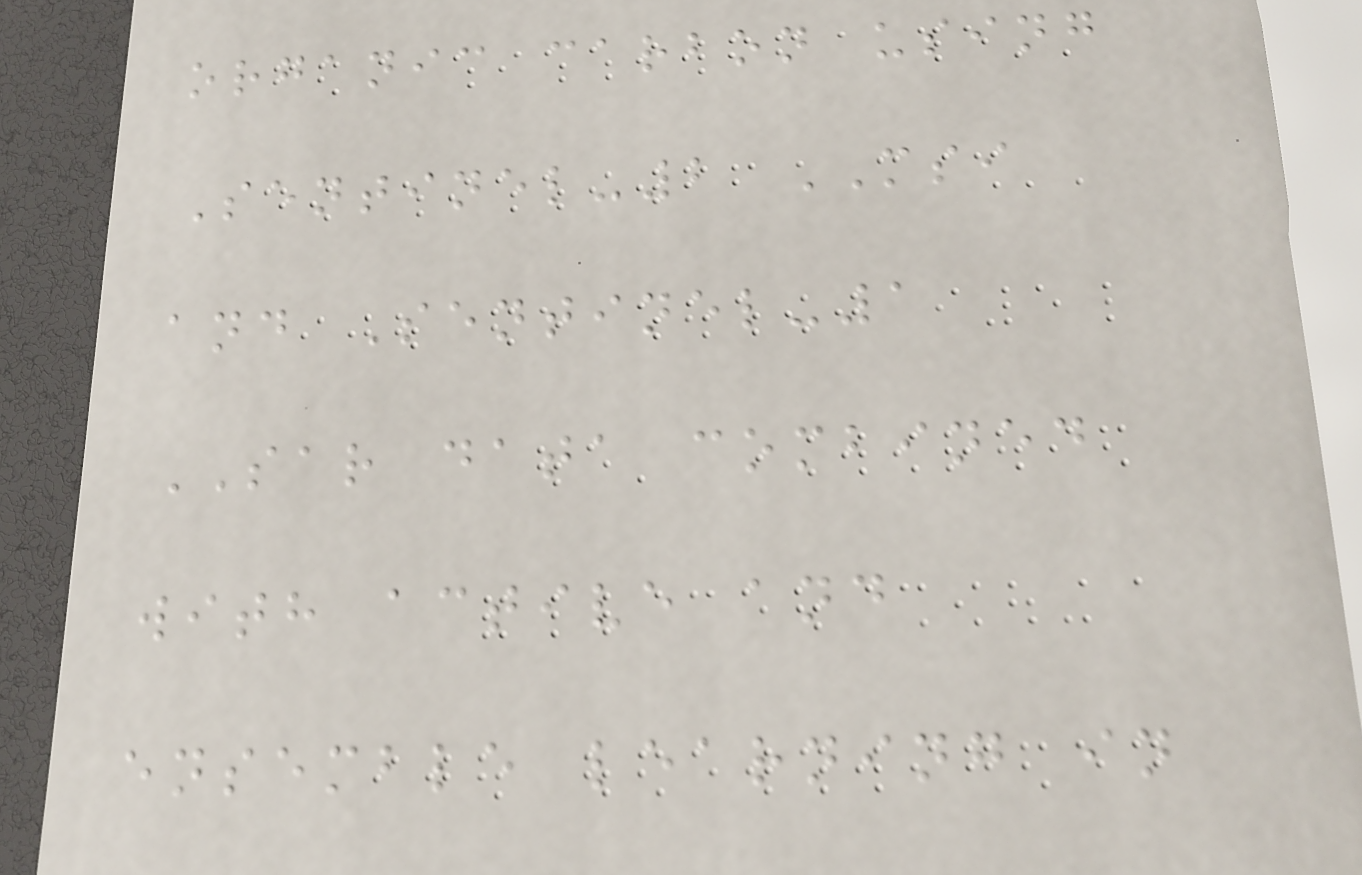organic carbon using
Sentinel-2 MSI
and Sentinel-1
SAR data combined
with active and
ensemble learning in
